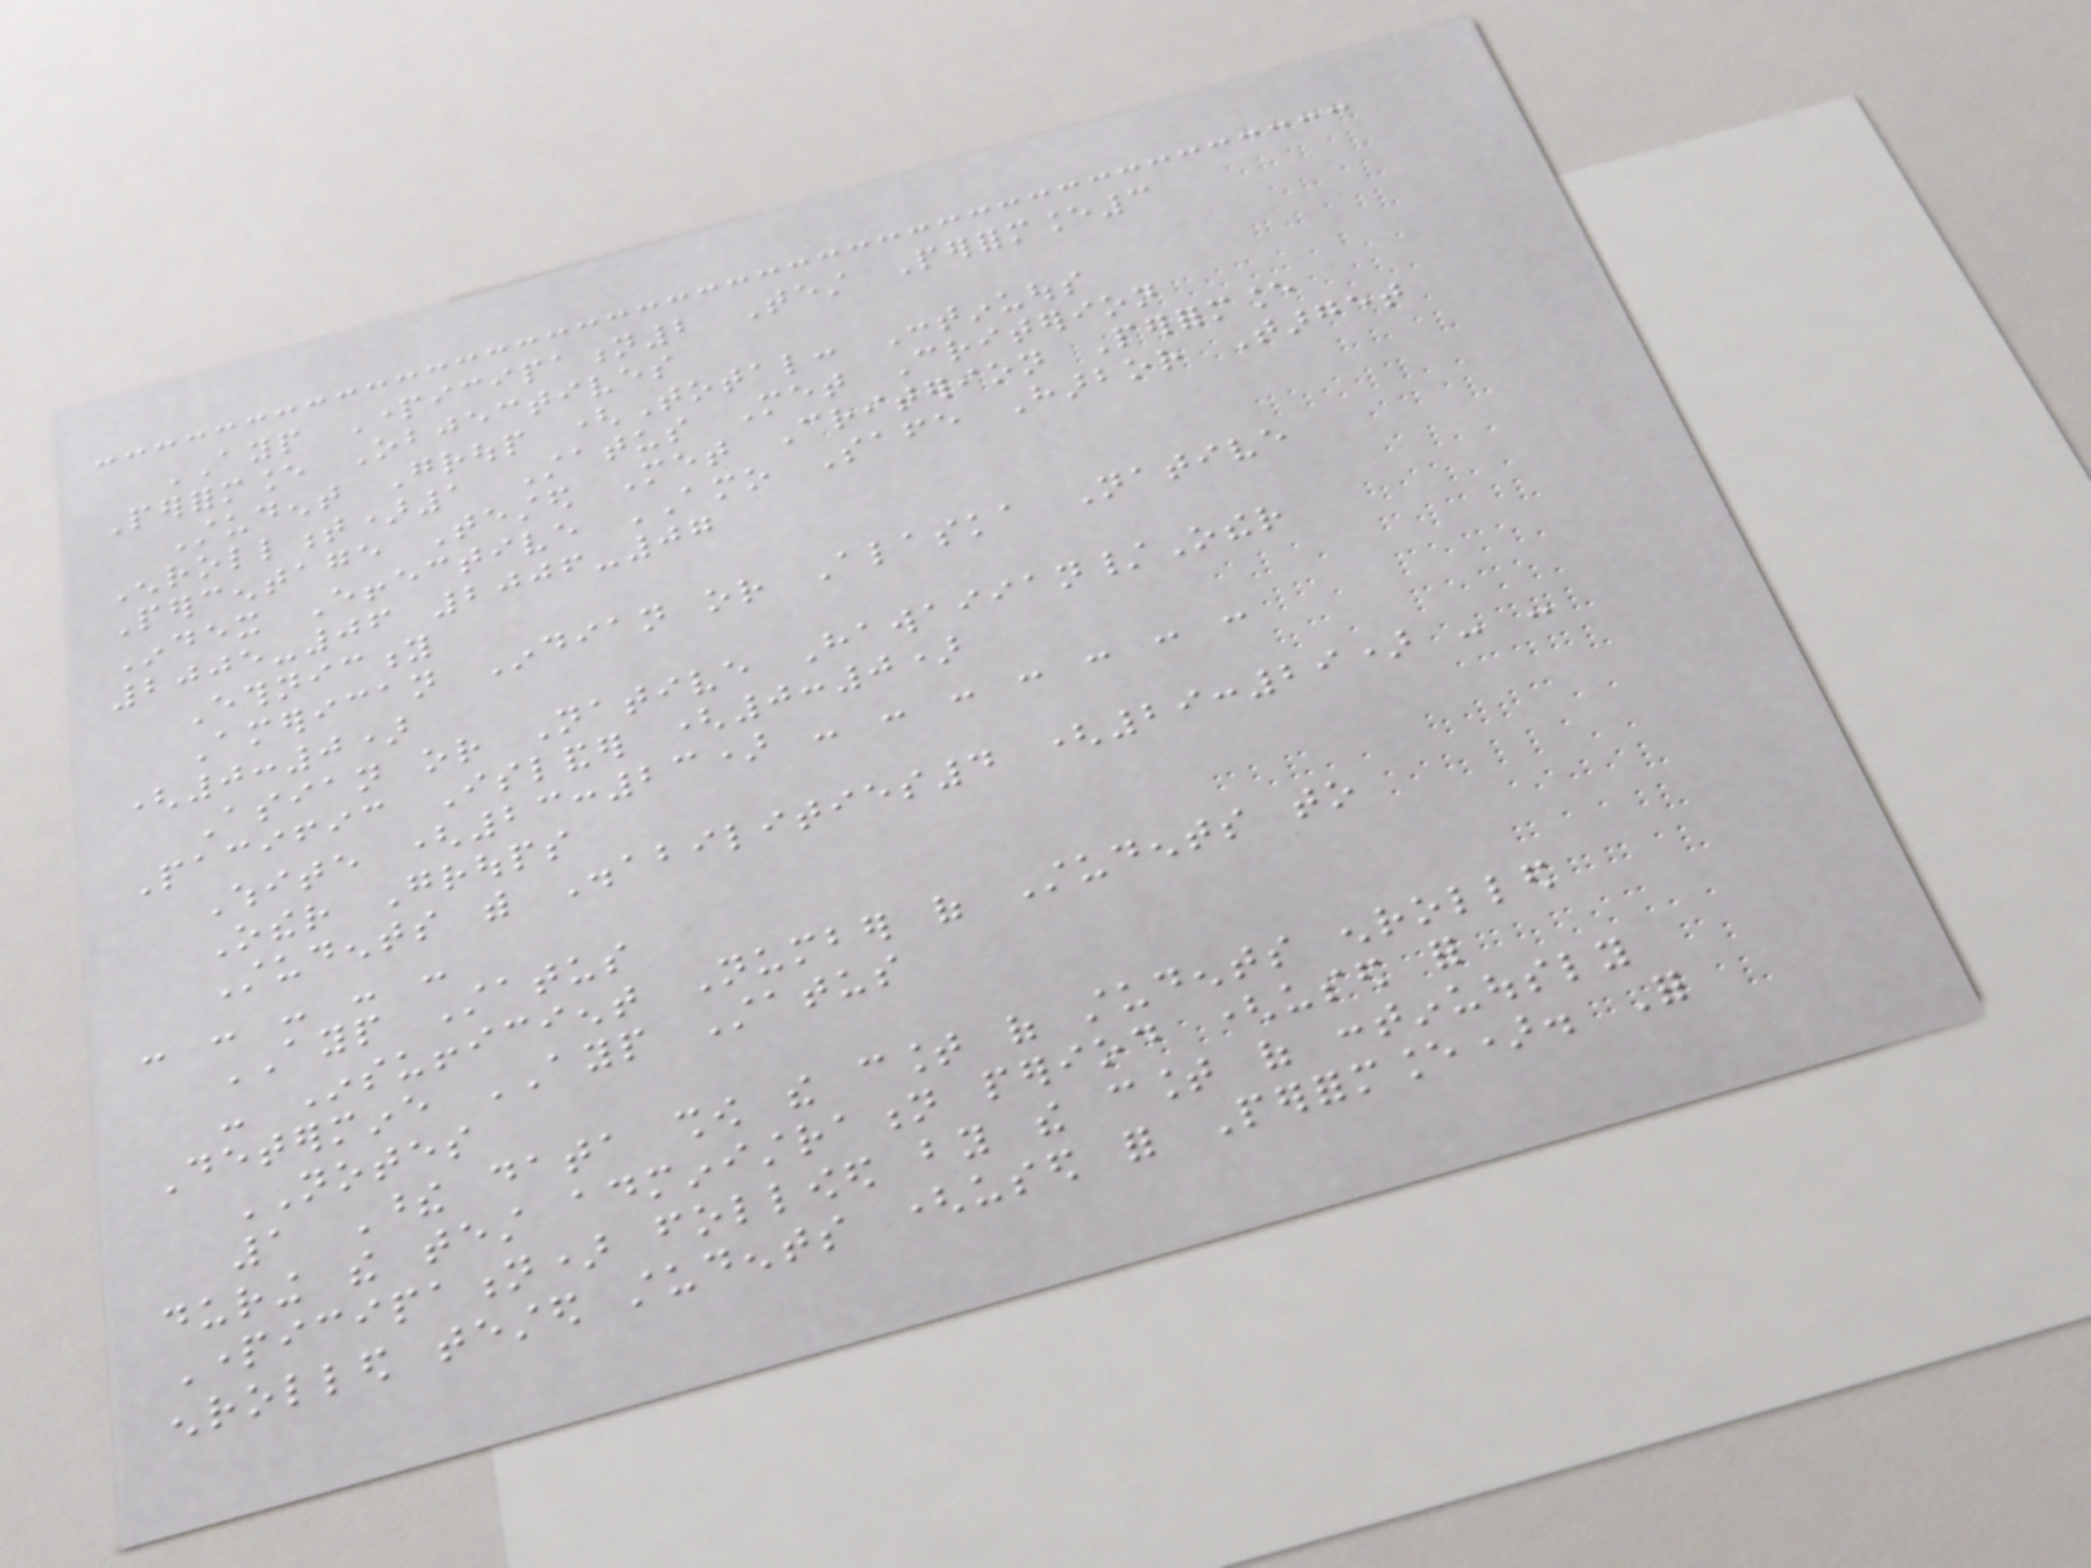AYP Participation2 Test Performance3
Performance Objectives
Student Group (Total: Continuous
Enrollment)1 Status Met Criterion
Percentage Tested Met Criterion Performance
Index Effective AMO Safe Harbor Target
2005-06 2006-07
Ethnicity
American Indian or Alaska Native
(0:0)
Asian or Native Hawaiian/Other
Pacific Islander (0:0)
White (23:23) - - - - - - -
Other Groups
Students with Disabilities4 (29:29) - -
- - - - -
AYP Status
- Insufficient Number of Students to
Determine AYP Status
NOTES
1 These data show the count of students enrolled
during the test administration period (used for
Participation) followed by the count of continuously
enrolled tested students (used for Performance). For
